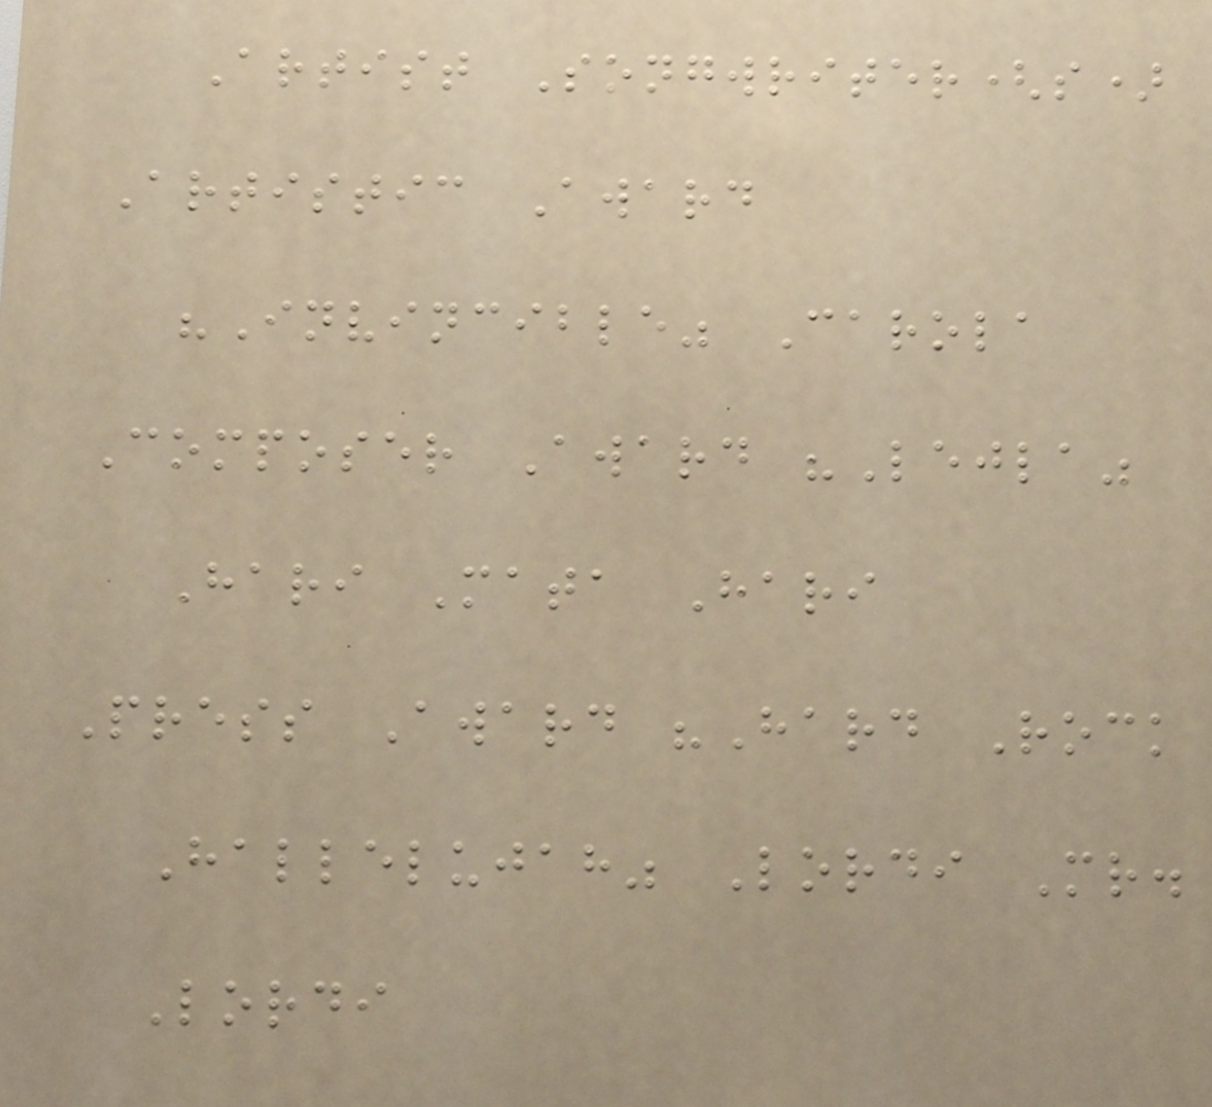Artist Songwriter(s)
Artistic Award
"Invincible" Carola
Composer Award "Lejla"
Hari Mata Hari
Press Award "Hard Rock
Hallelujah" Lordi Mr.
Lordi
